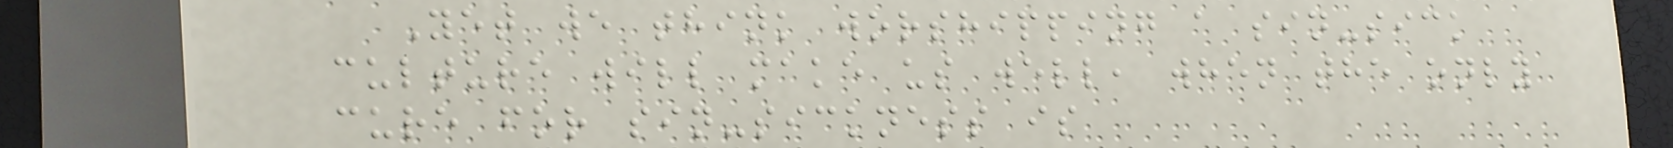Yet we think worshipping a sin-sick
culture will make us well, when the only
cure for sin-sickness is
